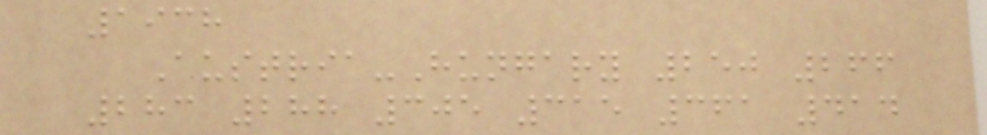1938
Austria-Hungary 250 266
283 288 305 315 361 414
